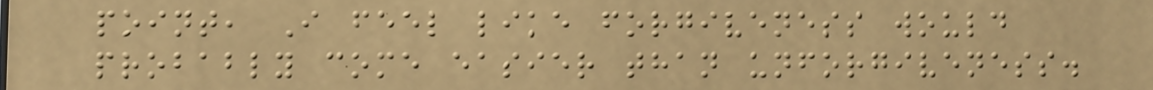point, I feel like forgiveness would
probably come easier than unforgiveness.
